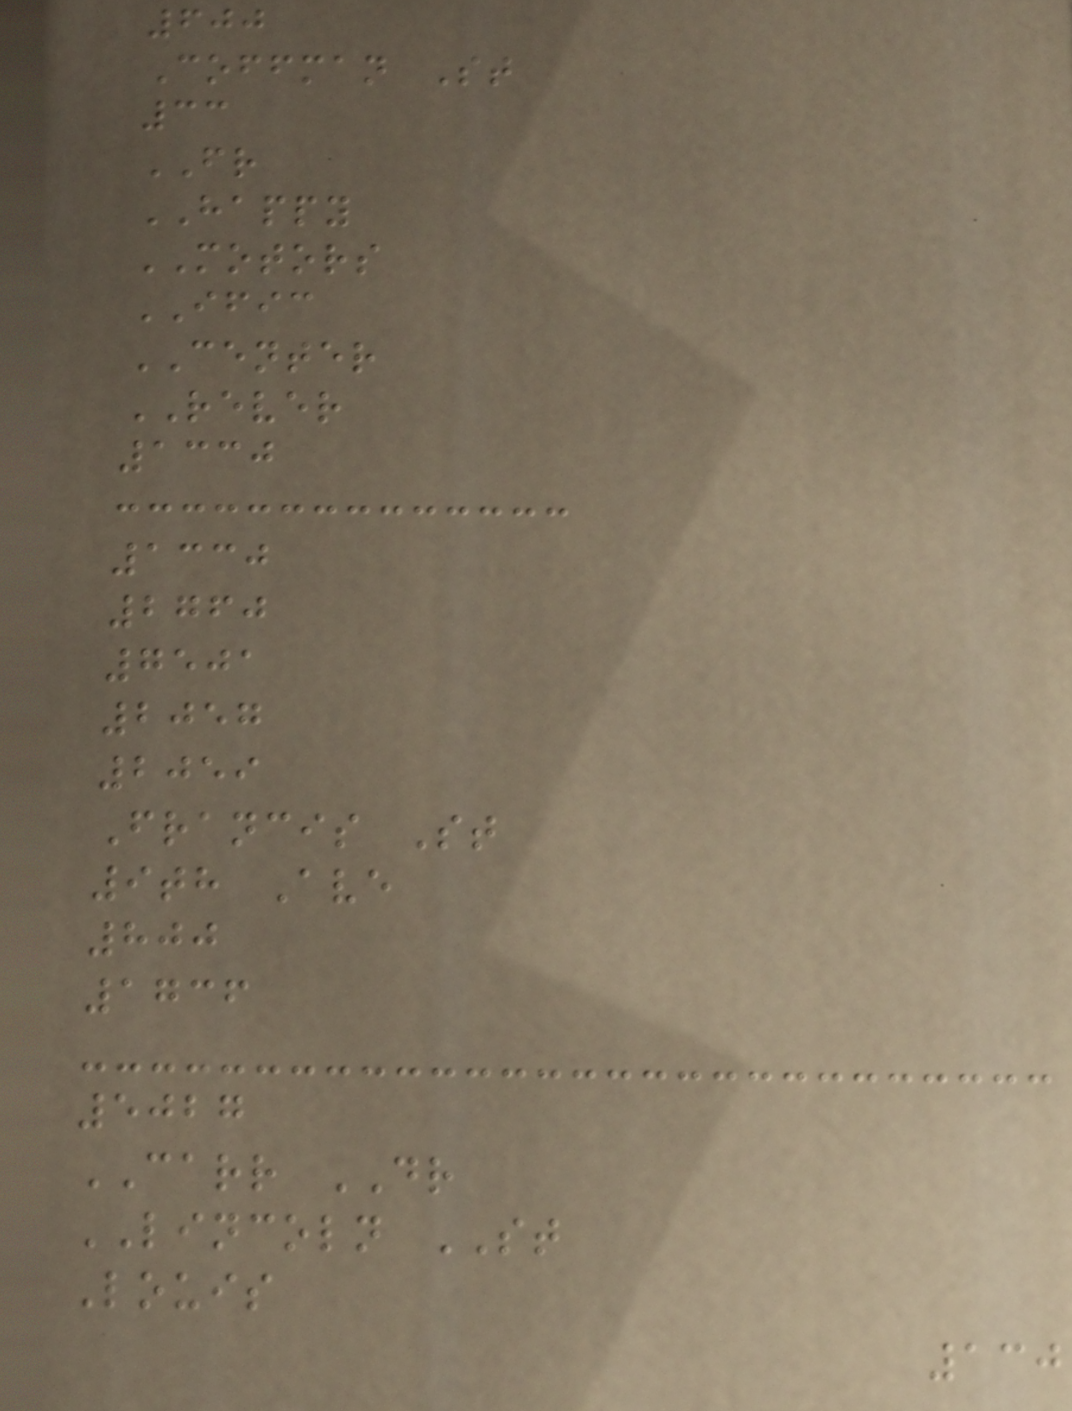600
Coffman St
33
FR
HAPPY
MOTORS
IFIC
CENTER
REVER
1330
1330
2760
7501
2057
2059
Francis St
9th Ave
800
1736
5027
CARR DR
LINCOLN ST
Louis
130
